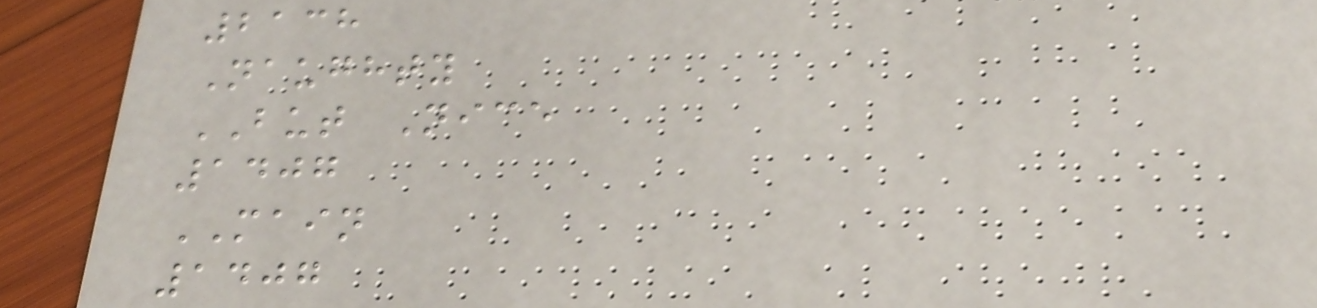2138
Naughty
BUT Nice
1407
MAIN
1407
